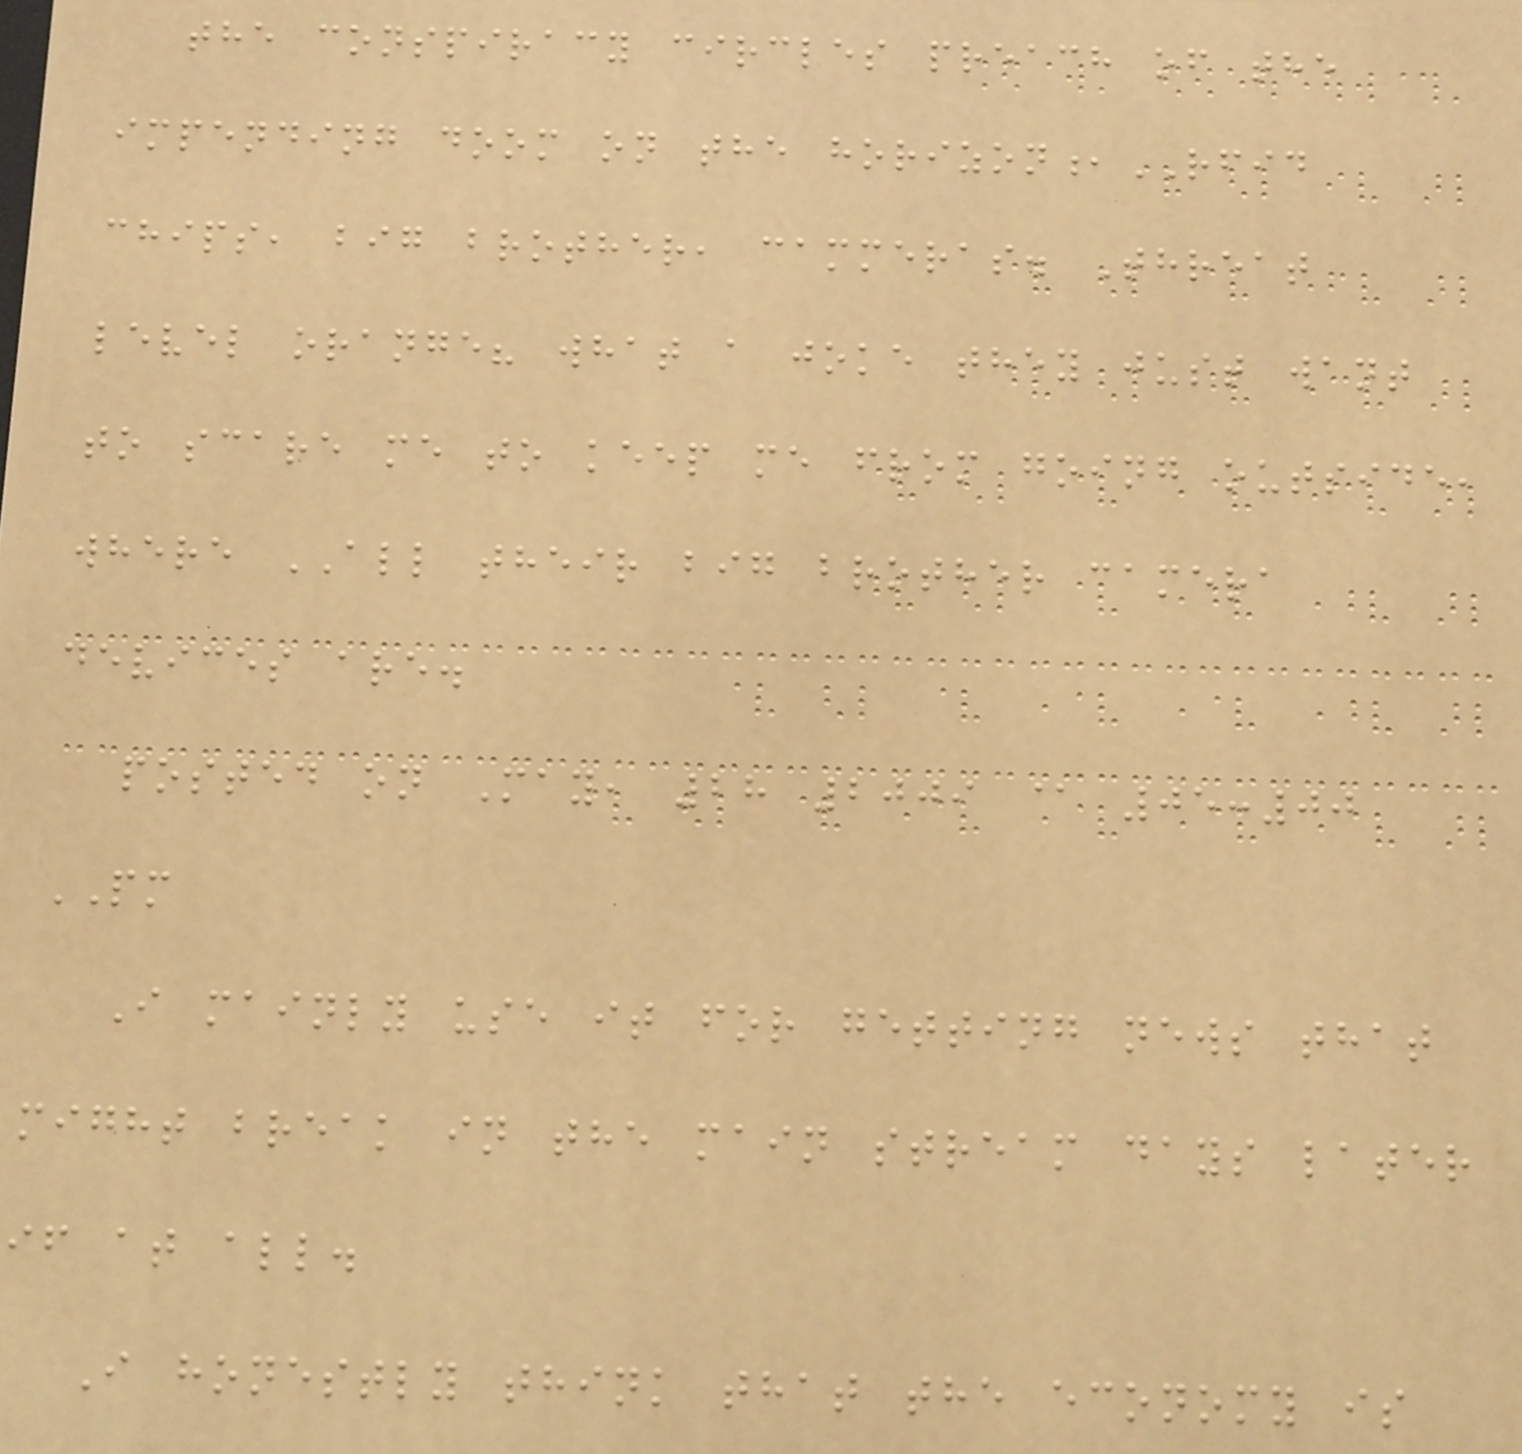the conspiracy circles preach of the
impending doom on the horizon,RFID
chips, big brother, cammeras. Threat
level orange? what a joke they just want
to scare me to keep me from going outside,
where ALL their big brother camera
devices are.
posted on May, 28 2009 @ 05:00
PM
I mainly use it for getting news that
might break in the main stream days later
if at all.
I honestly think that the economy is
